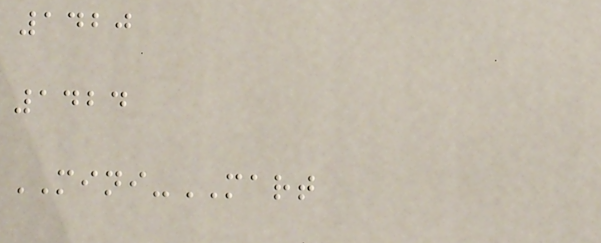1420
1424
MINI-MART
